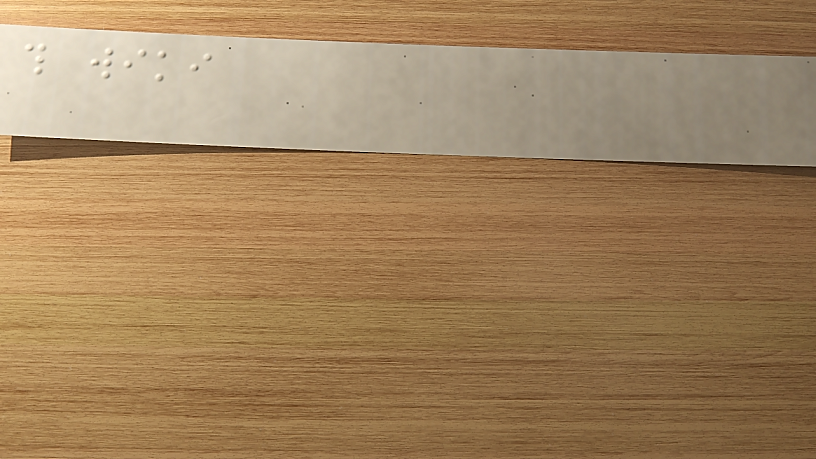this wiki
